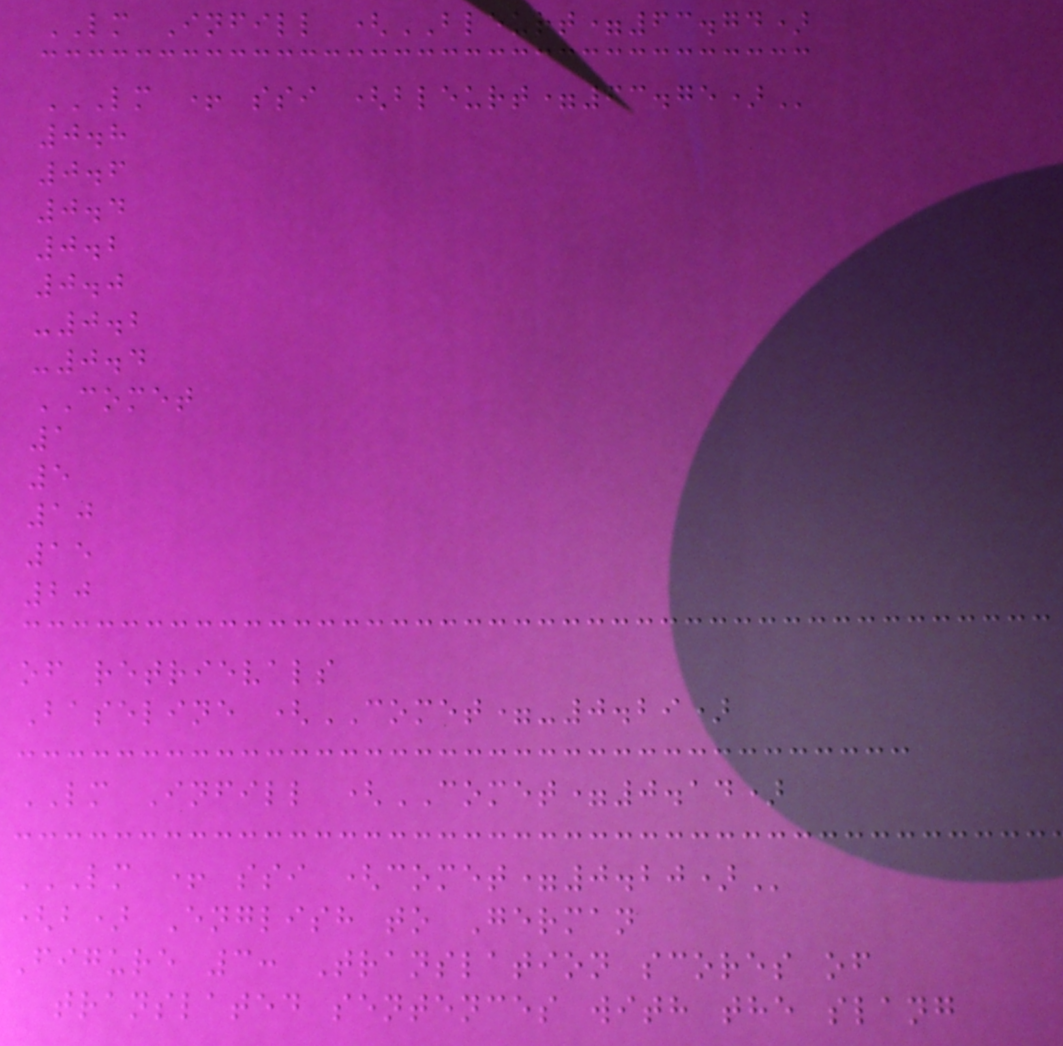LM Infill (BLEURT=63.74)
LM + SSI (BLEURT=63.75)
0.8
0.6
0.4
0.2
0.0
-0.2
-0.4
COMET
1
5
10
15
20
of retrievals
Baseline (COMET=-0.29)
LM Infill (COMET=0.14)
LM + SSI (COMET=0.20)
(b) English to German
Figure 3: Translation scores of
translated sentences with the slang
